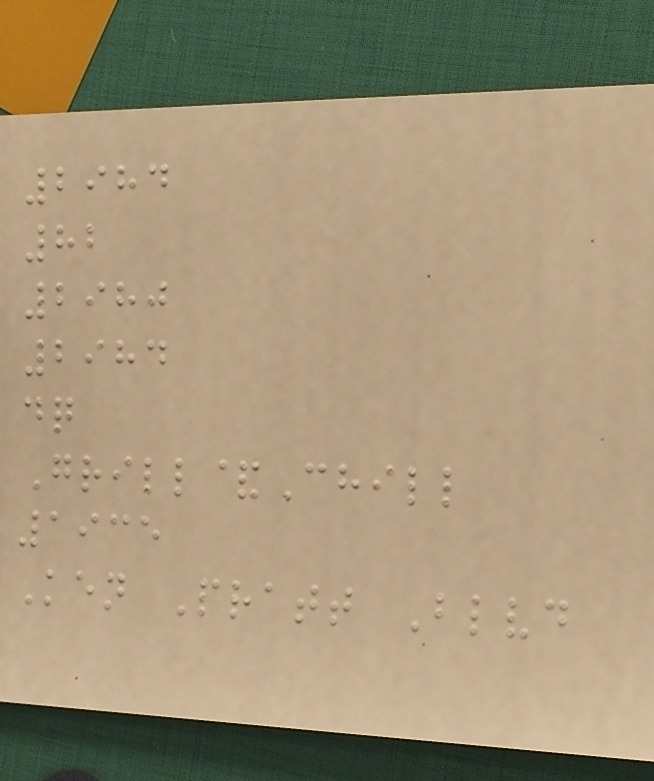2984
82
2980
2984
dq
Grill&Chill
1935
Ken Pratt Blvd
